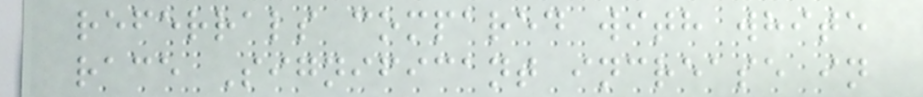referrals compared with white
race Significant increase in
